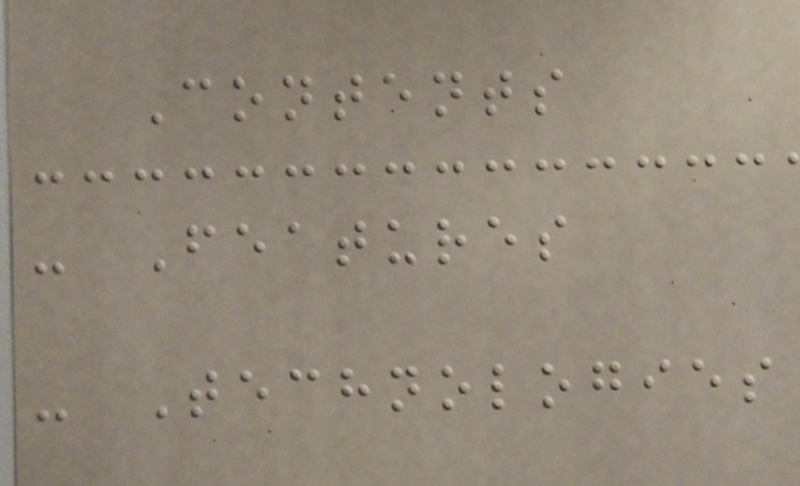Contents
- Features
- Technologies
